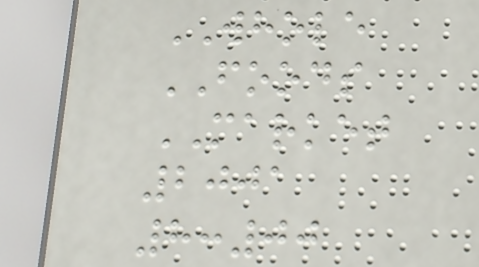WHOLE
FOODS
MARKET
2001
8:00
